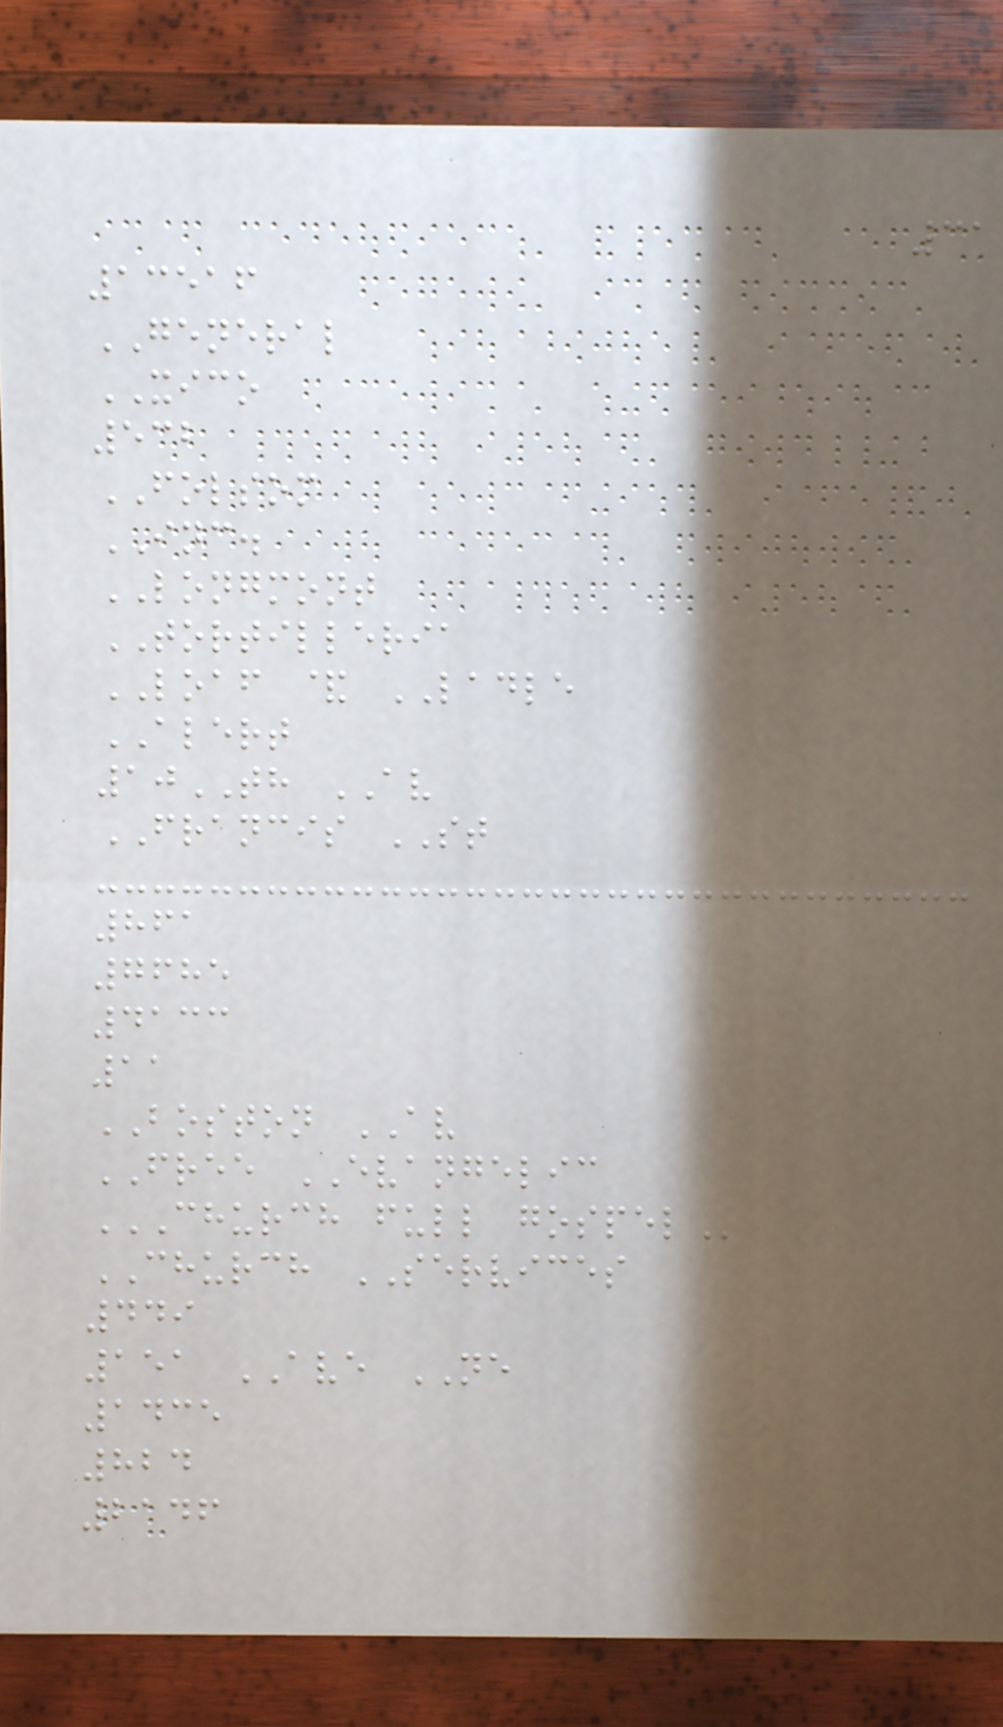31
13516
GENERAL
XICO
532
FOLSOM
INC.
LONGMONT
TORTILLERIA
LOAF & LADLE
ALERT
10TH AV
FRANCIS ST
861
7685
4133
11
BOSTON AV
FREE EVANGELIC
CHURCH FULL GOSPEL
CHURCH SERVICES
449
151 AVE NE
1435
824
2146
